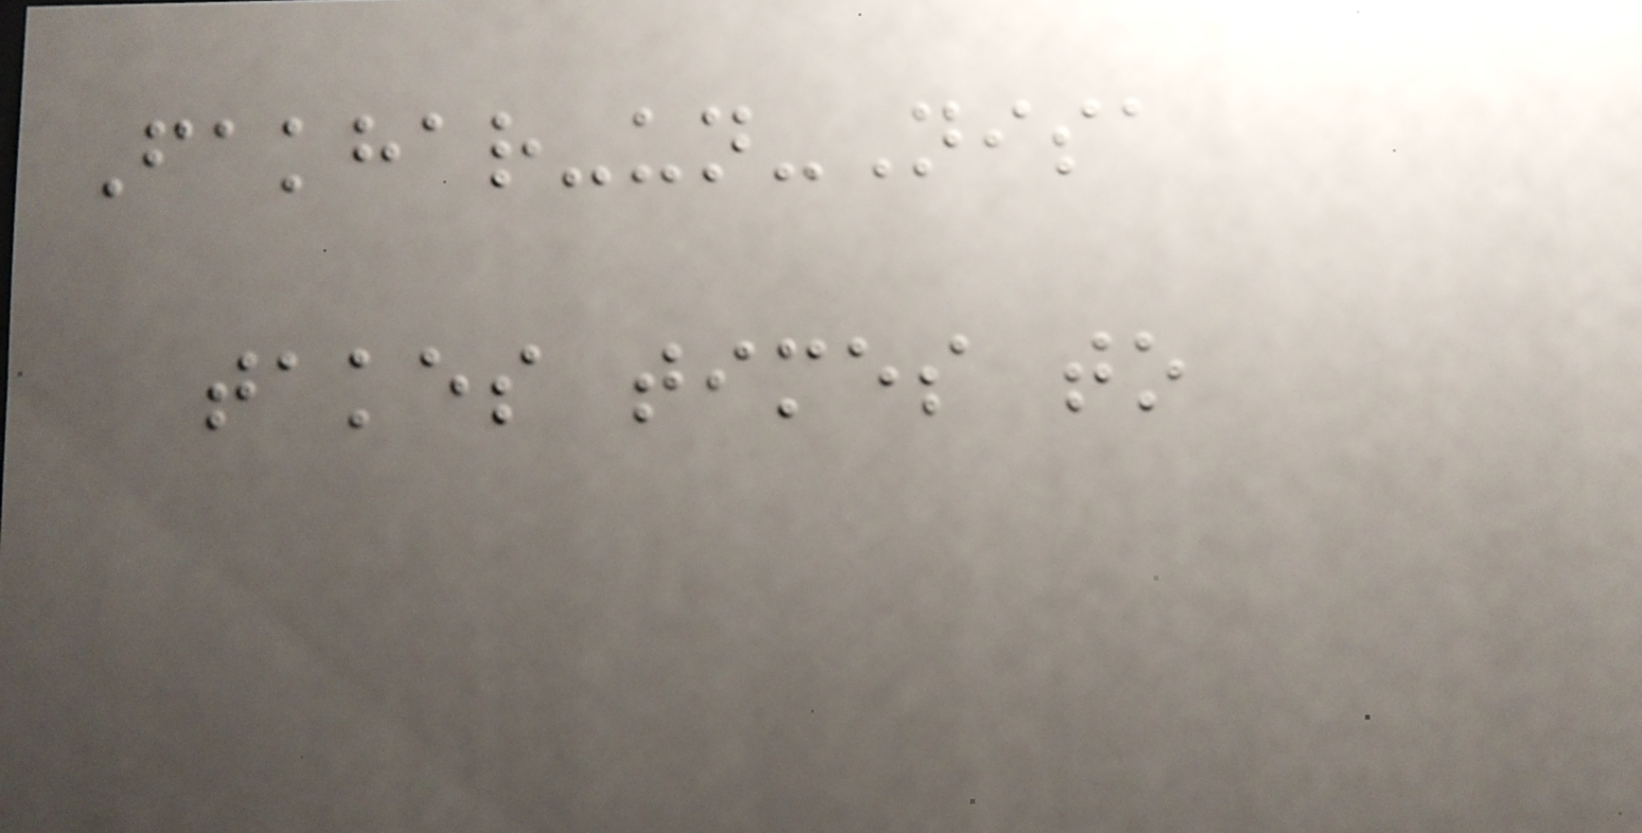Fakhar-un-Nisa
takes times to
